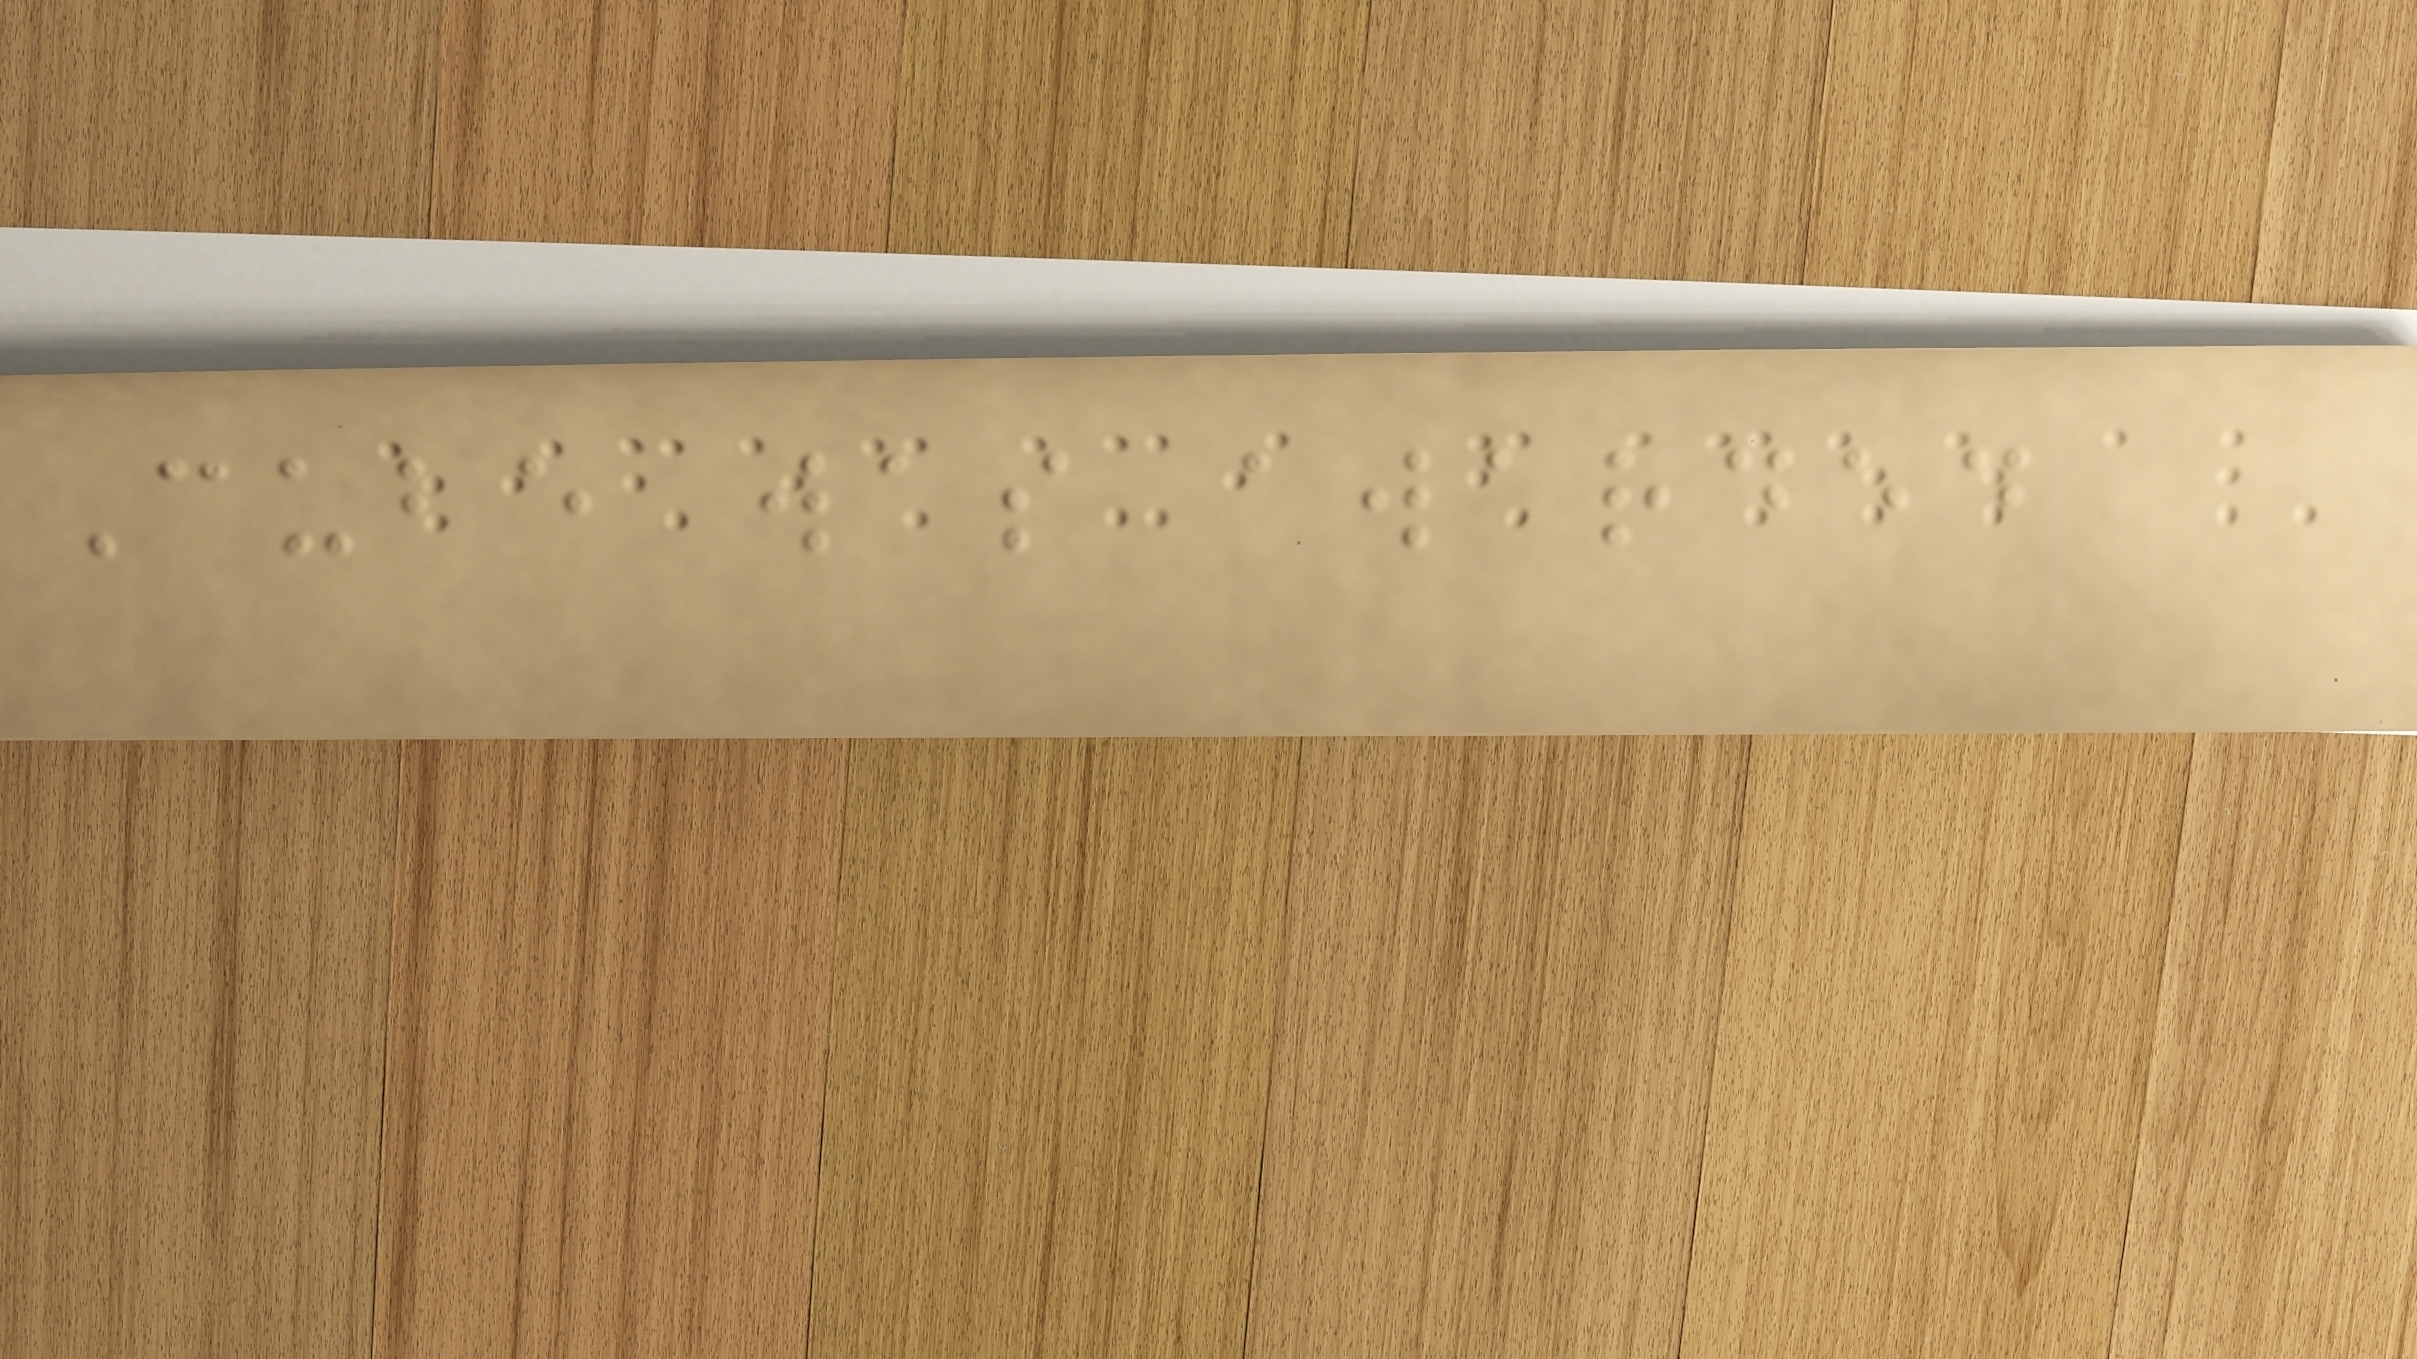Cube was awarded
